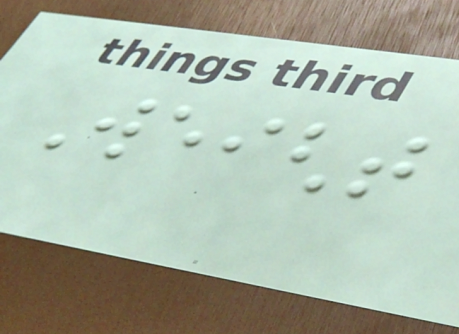Weight
